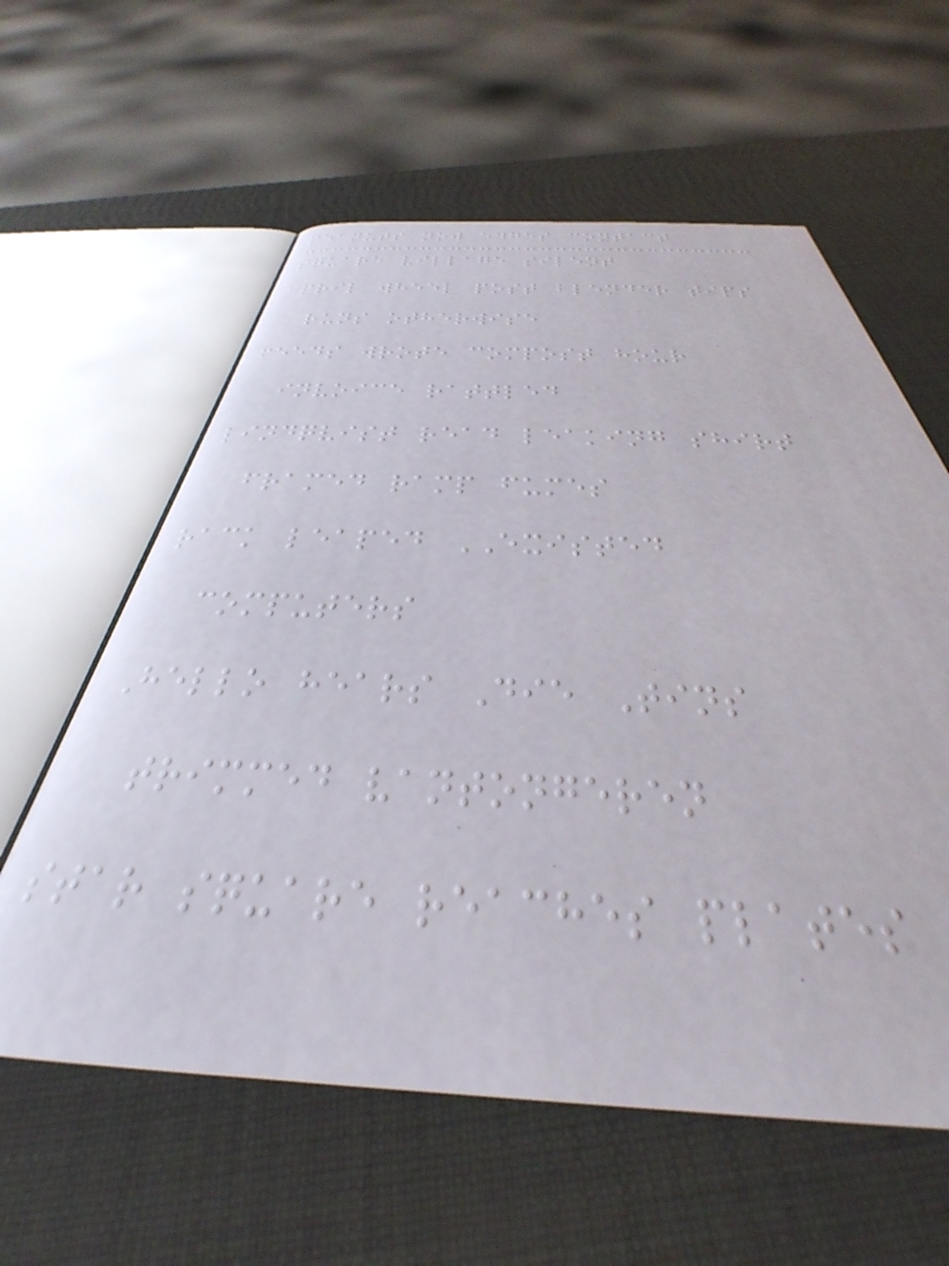peanuts now edges contact
square village silent
april wheel post blender tips
runs otherwise
feeds wrote compost hour
invoice rattled
lindqvist read leaking shirt
framed ramp fumes
rack leaped EXISTED
computers
Hello hears Die Tins
trimmed vantongeren
star square reaches plates
